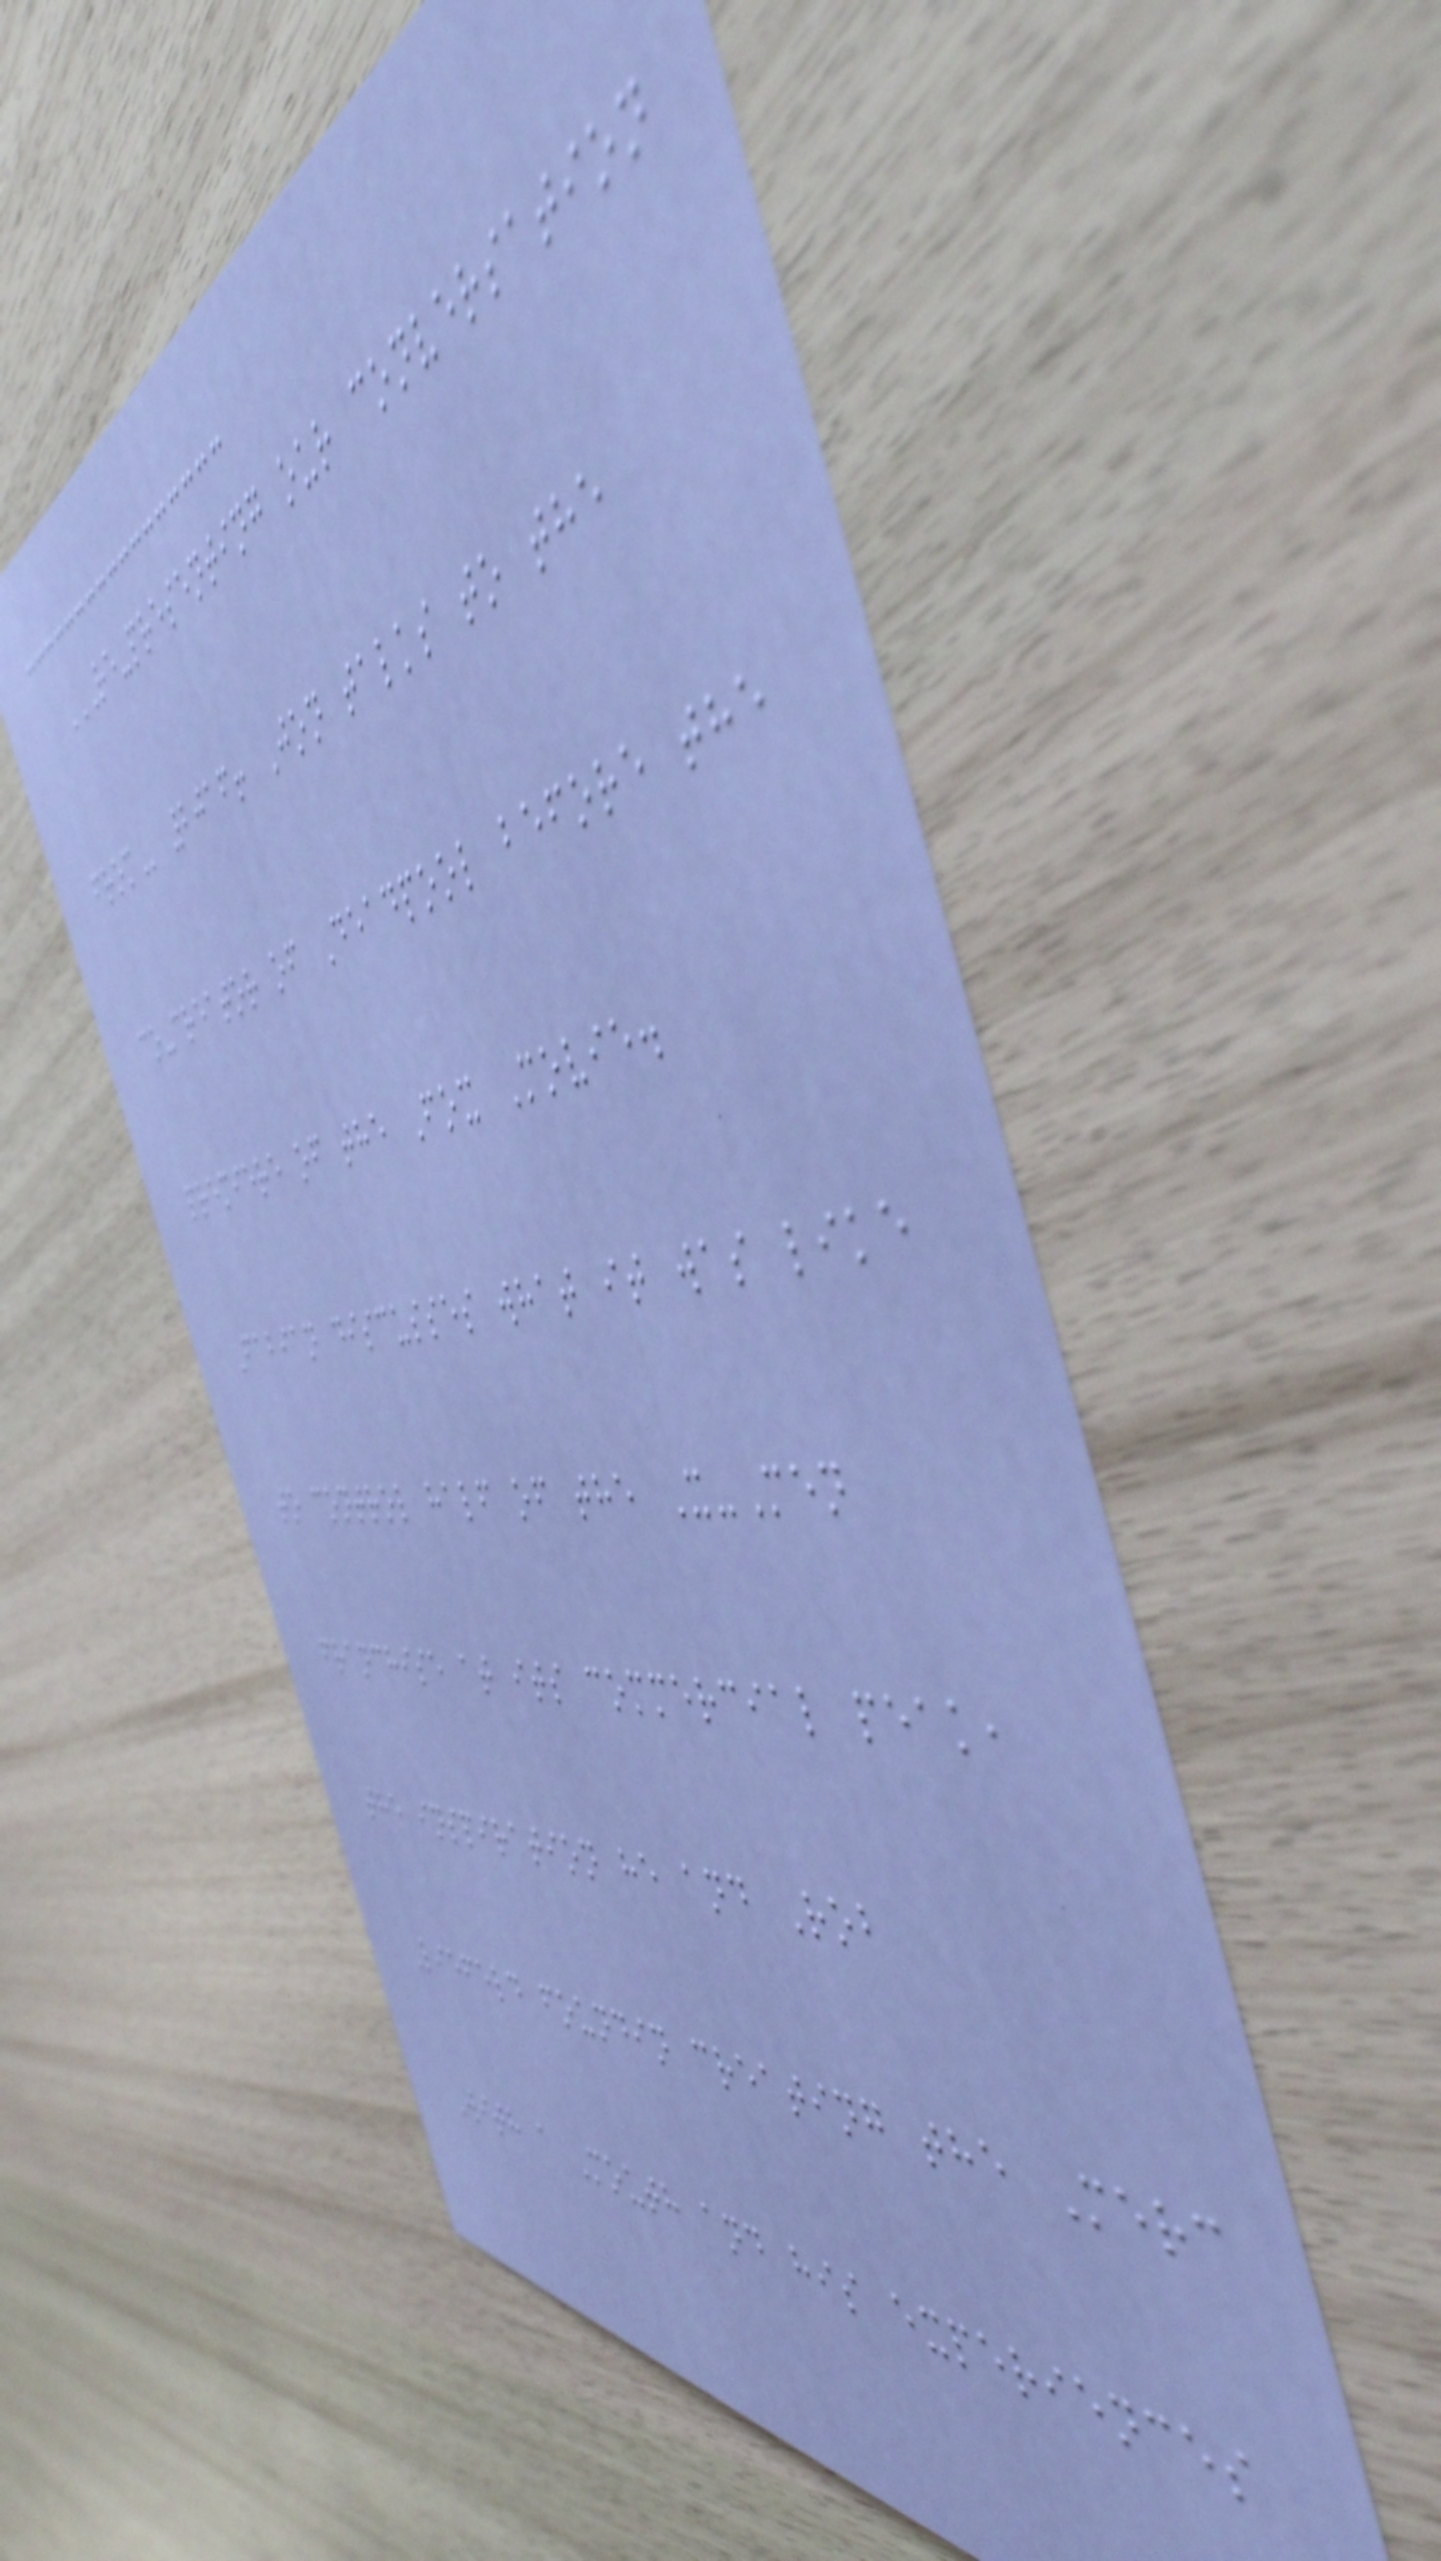RE-PRESENTING OUR CONVERSATION
FROM 2016! Jon talks to the
co-creator of Deadpool before the
premiere of the Fox Movie.
Fabian discusses what it was like
to control half of the X-Men
franchise at its commercial peak,
the inspiration he and Rob
Liefeld foundin creating the Merc
With a Mouth and his experiences
